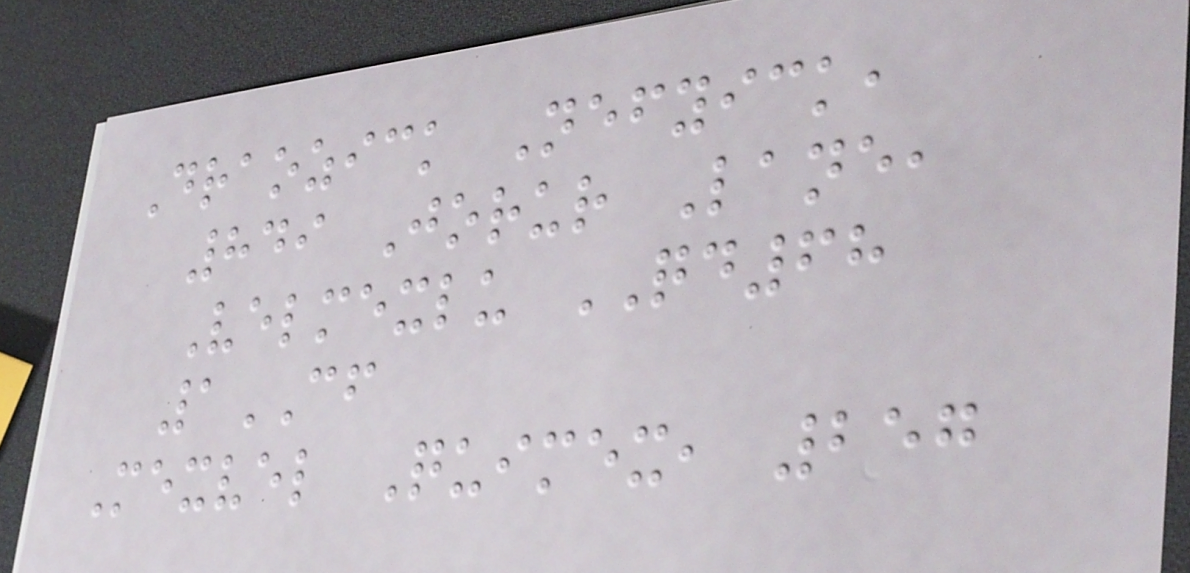Draozick Nefyick,
849 Jorur Lane,
Velmexlu QD68
1CF
Mexvel Quimex, 257
